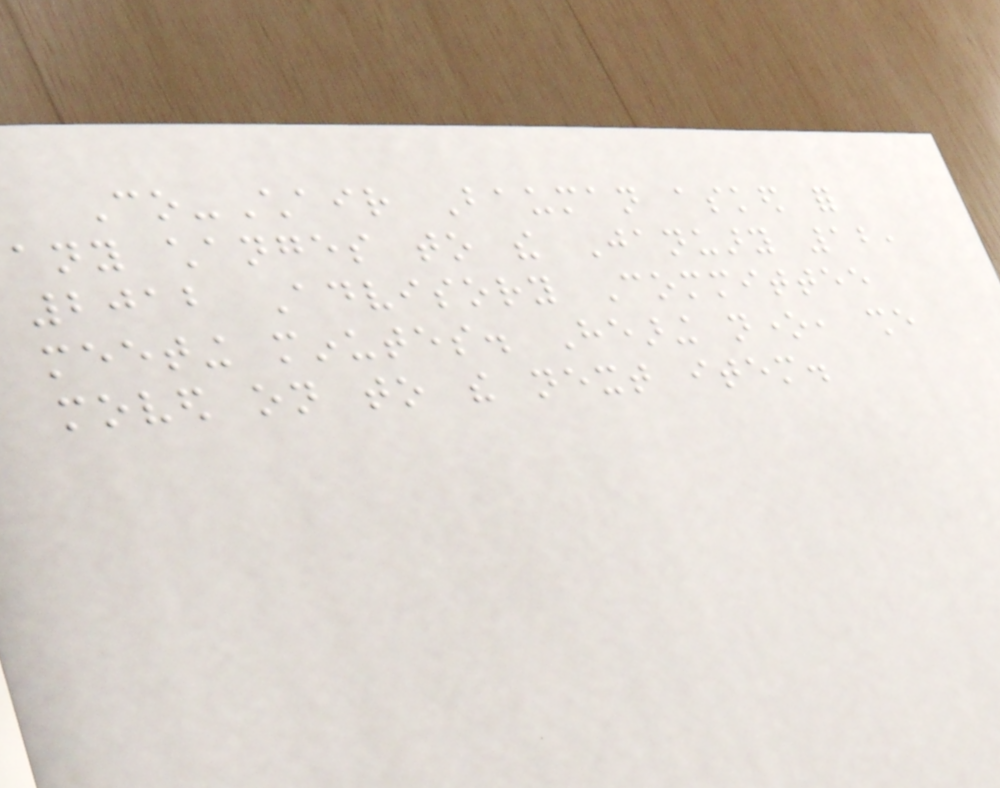Co-Chair Bauman asked for
any changes to the January 12,
2012 Advisory Committee
meeting minutes. Hearing none, she
moved on to the next item.
